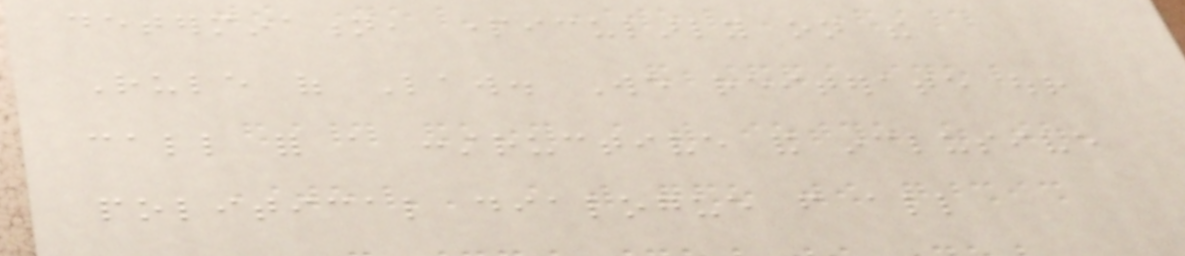determination, particularly on the
Rule of Law. We reiterate our
call for a constructive and inclusive
political dialogue from all
